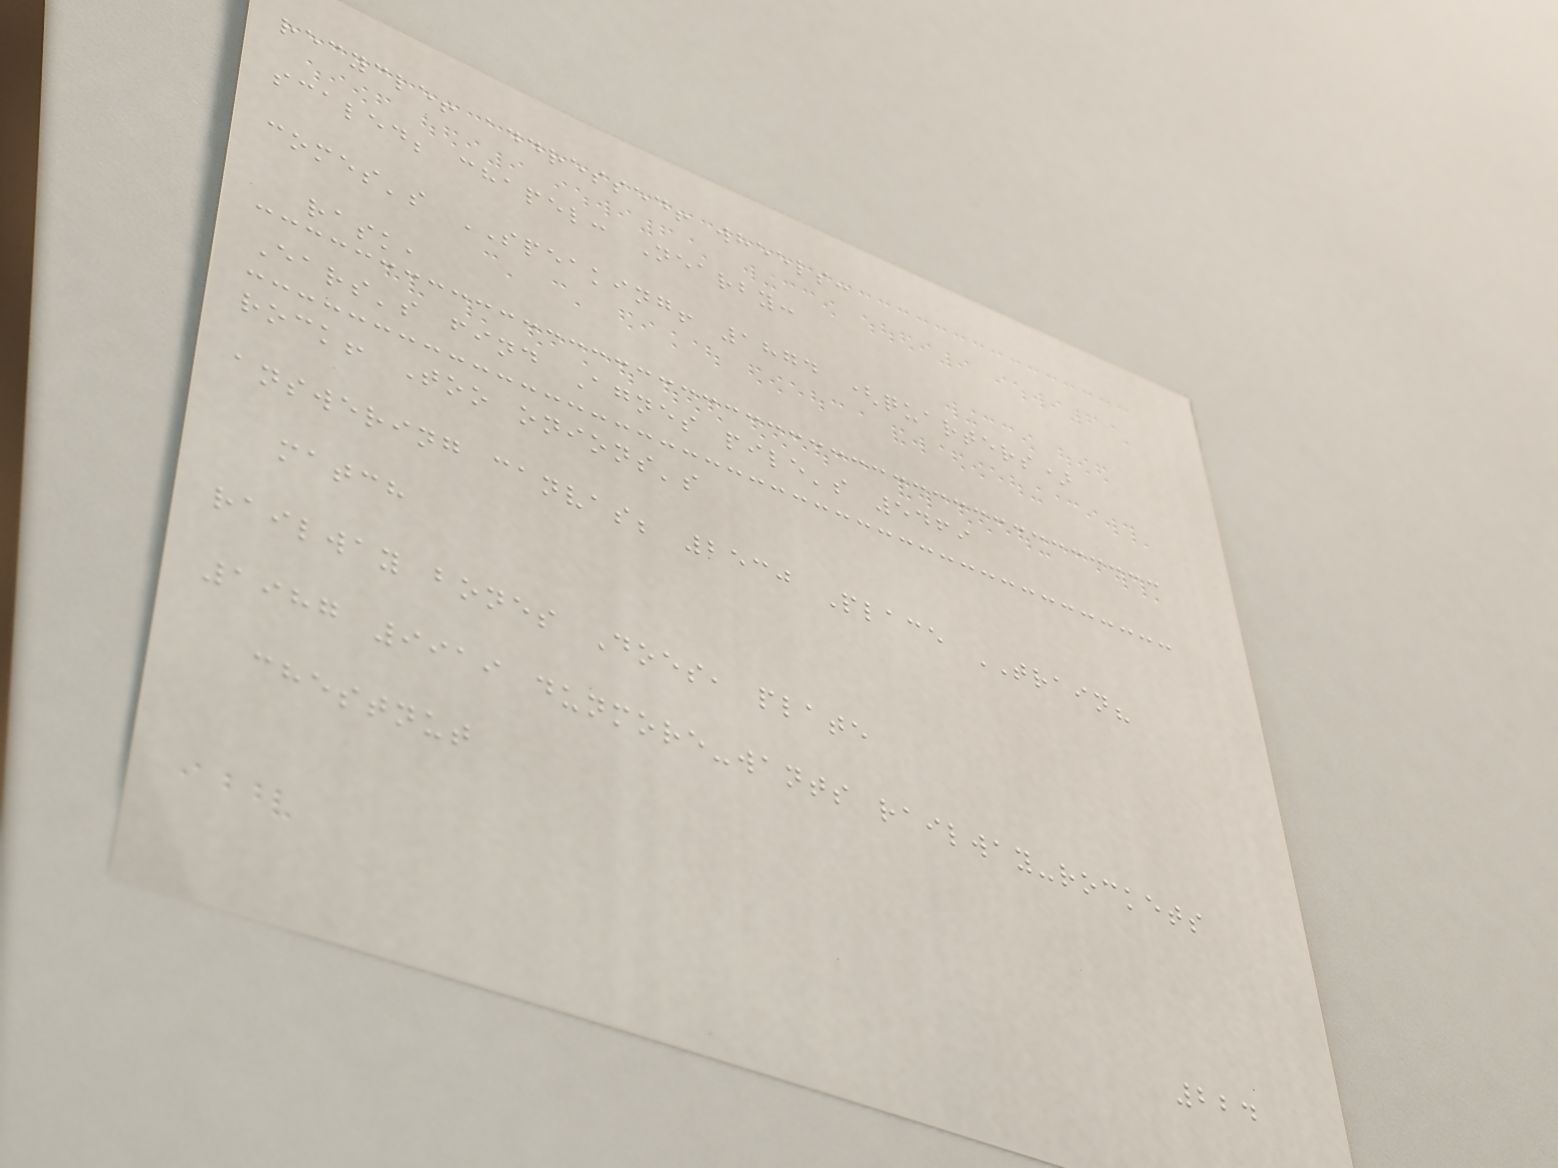recycle! addressed! wheels:
scaled; chapel: Nearby:
comes's SPEAKING! 1874 (quarters)
rask,
Ears's find Agnes pile's 5469
rock! Too onions's
answering canvas; 2530 Place TRAIN?
match
railway bones Does, plate
1987 9919 dunmore-wants railway-rockets
chestnut
224
